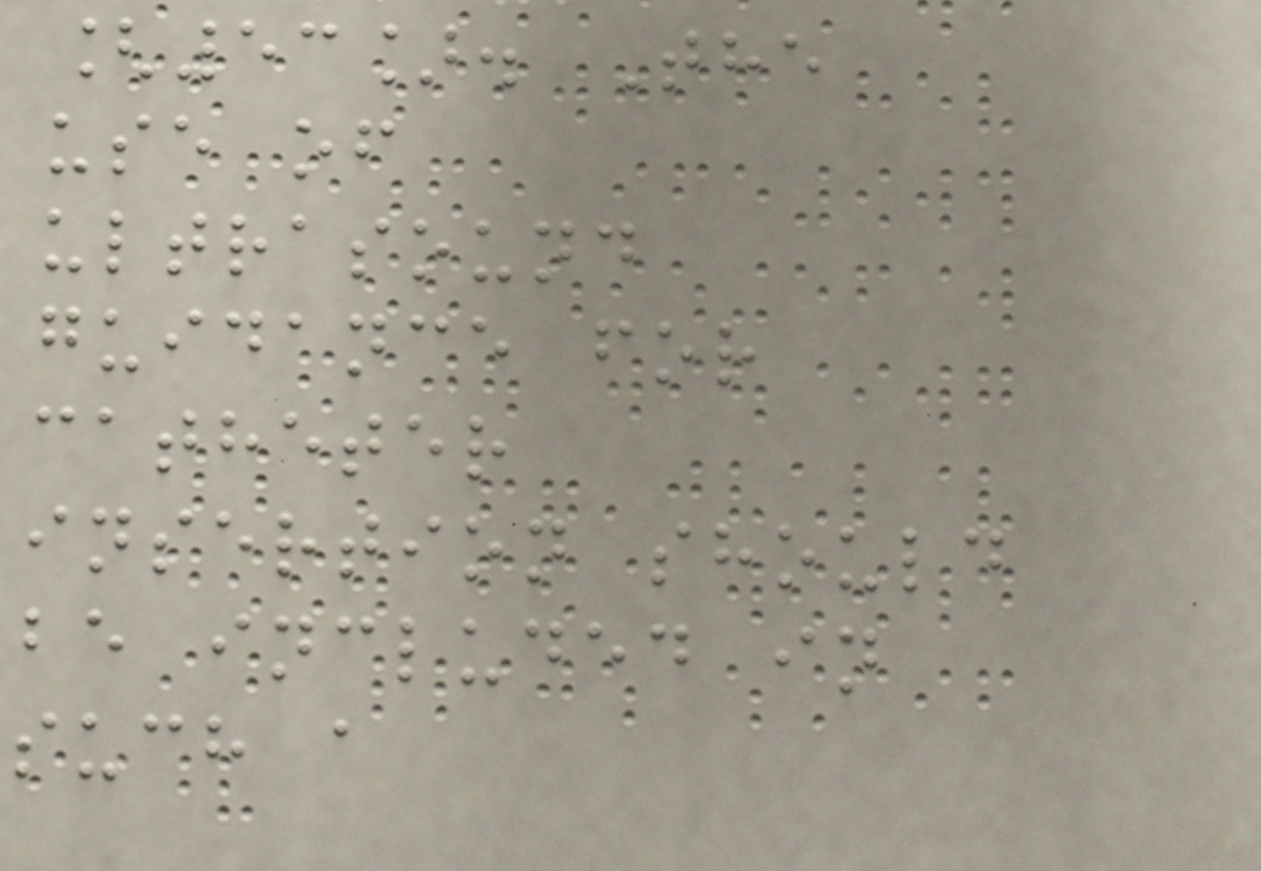[53]. The
use of
ultrasound
guidance for
catheter
insertion should
be included in
such a
